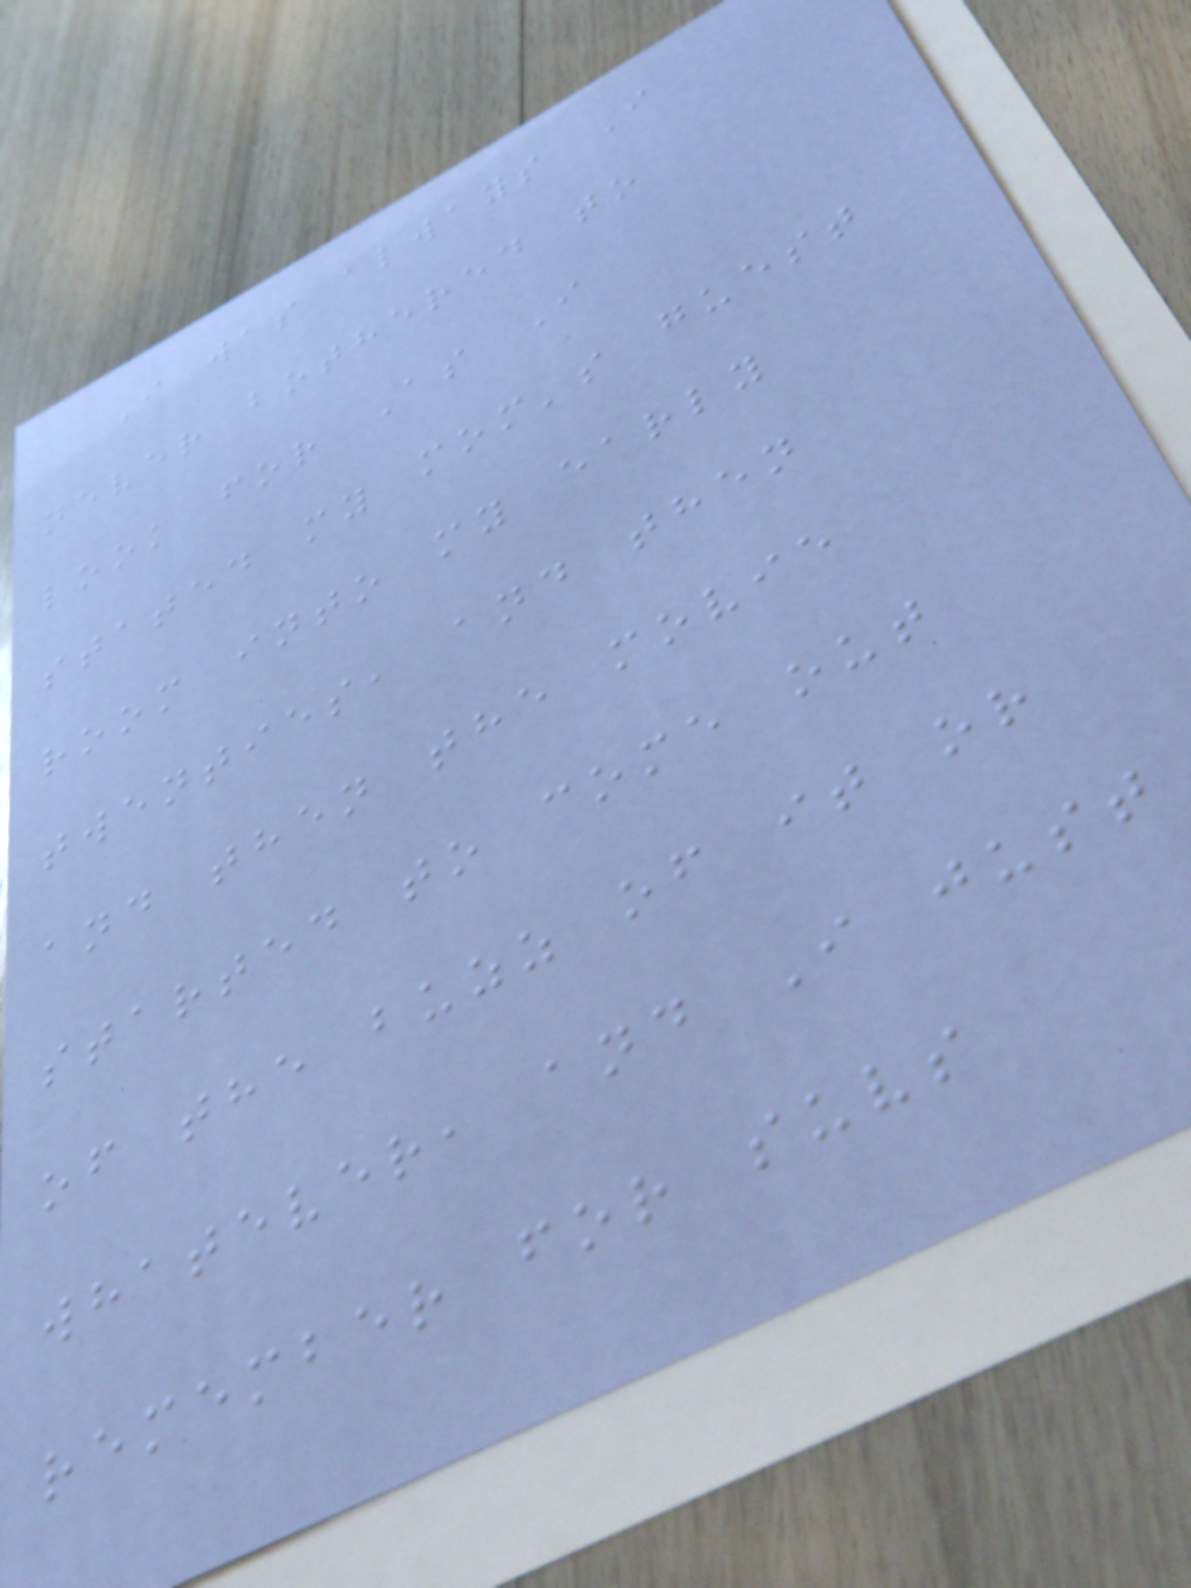I was always I
never bothered to
look for As I
stated my mom's guest
room into my early
twenties, and then
and then the movie
started to come out
of the buzz of it or
whatever, and I just
remember for suvs
